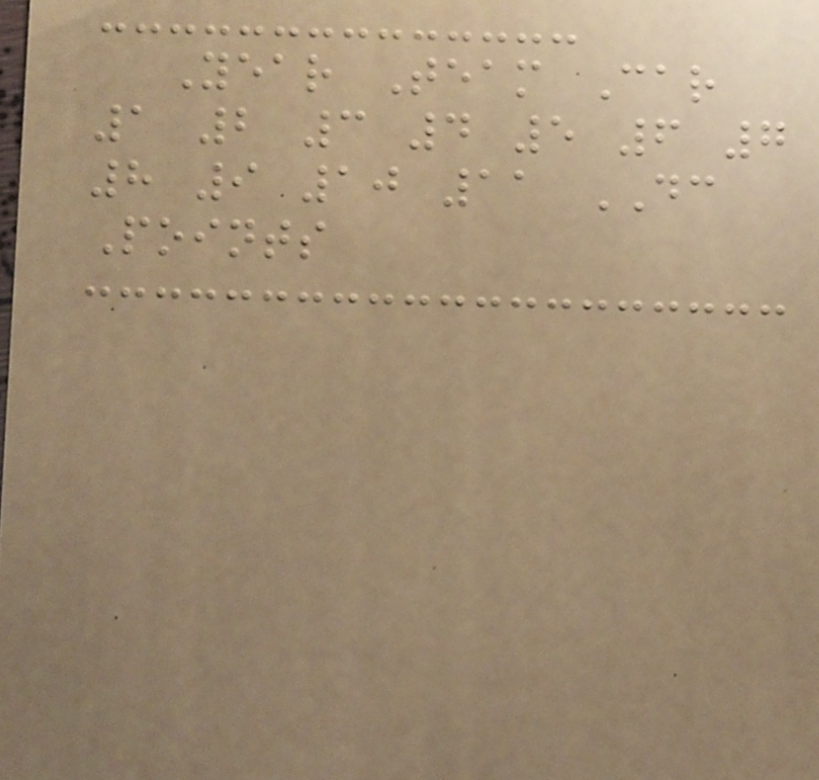Year Team Car
1 2 3 4 5 6 7
8 9 10 11 DC
Points
